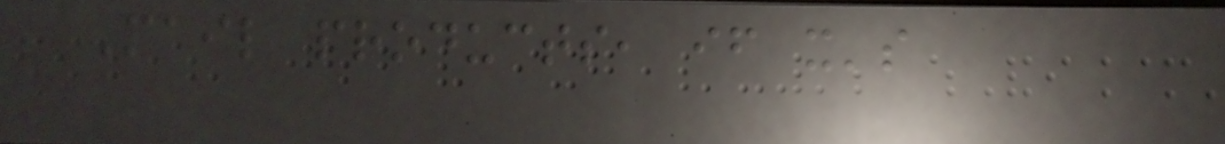Mail products, if it's
